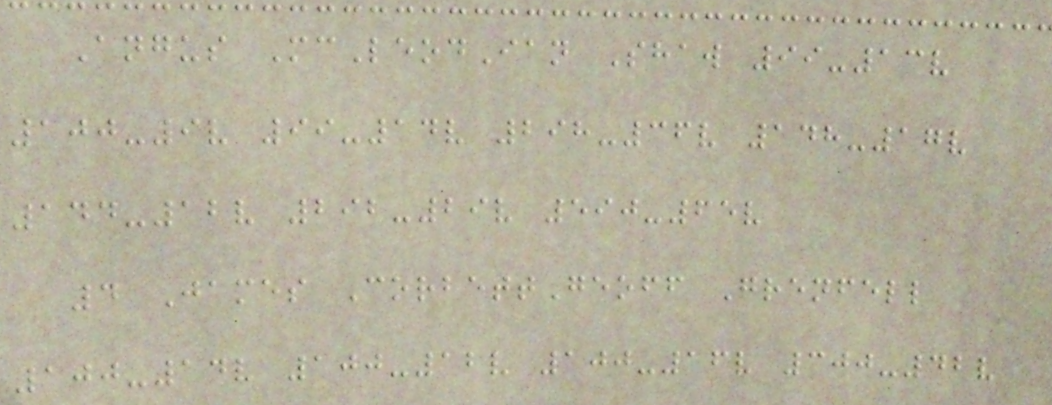Angus McLeodIan Shaw 99-13v
100-9v 99-14v 298-36v 148-17v
144-12v 292-29v 590-65v
4 James CorbettGeoff Grenfell
100-14v 100-12v 100-16v 300-42v
